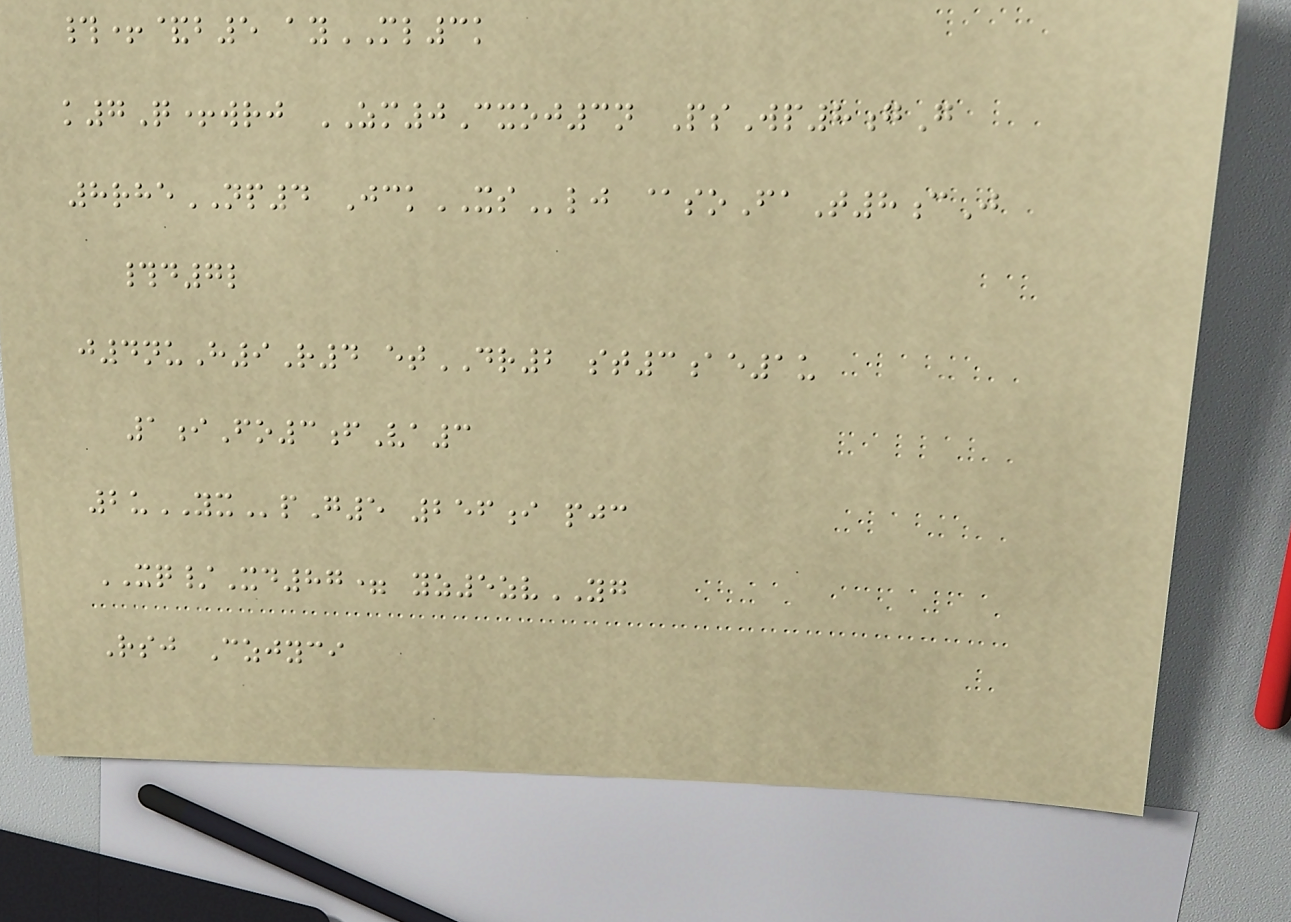#+&b5 ayML3k
k7Q+wrj ZM0Cxoj3n PsWp8gG
8rheNP4 JckXSlj @soFaT8cJ
#d7l
j4nuH9R4 etDR2 st3ae1u
1iFo3fVa3
2uYXpG5 256i pjc
XQ/Xd87= yz5zvYG
Rsj Czjyci
